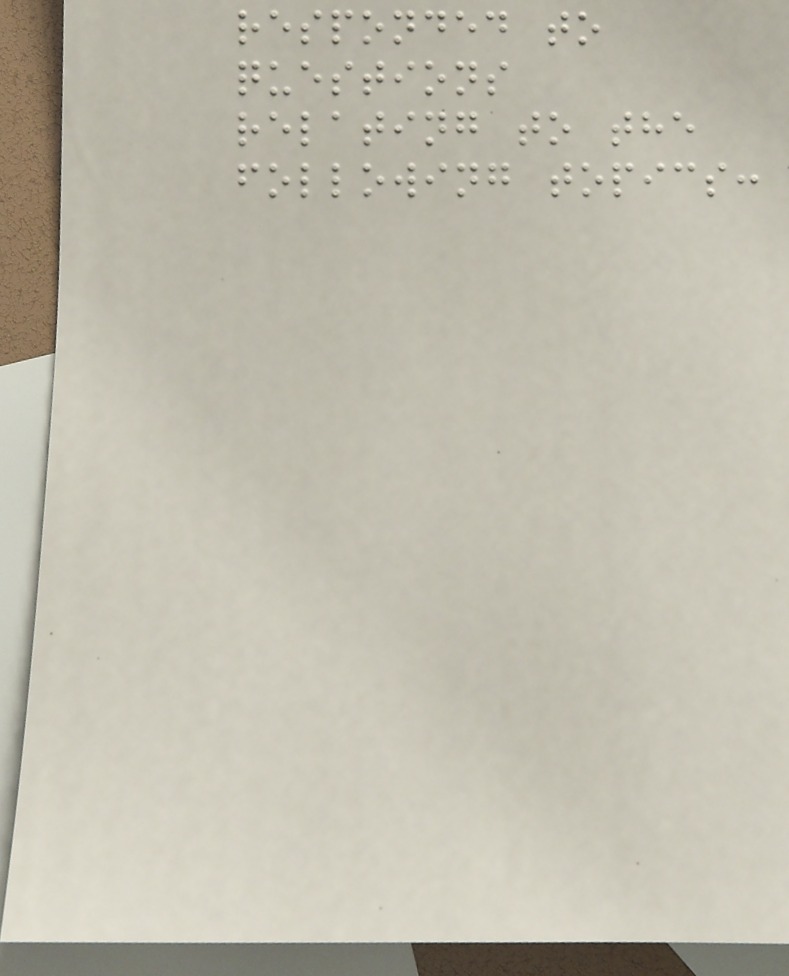responded to
questions
relating to the
following topics:
